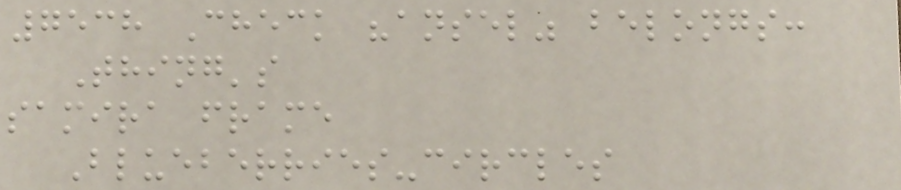7538 Check "ansel" belongs:
Thing's
samira frame
Blueberries-circles
